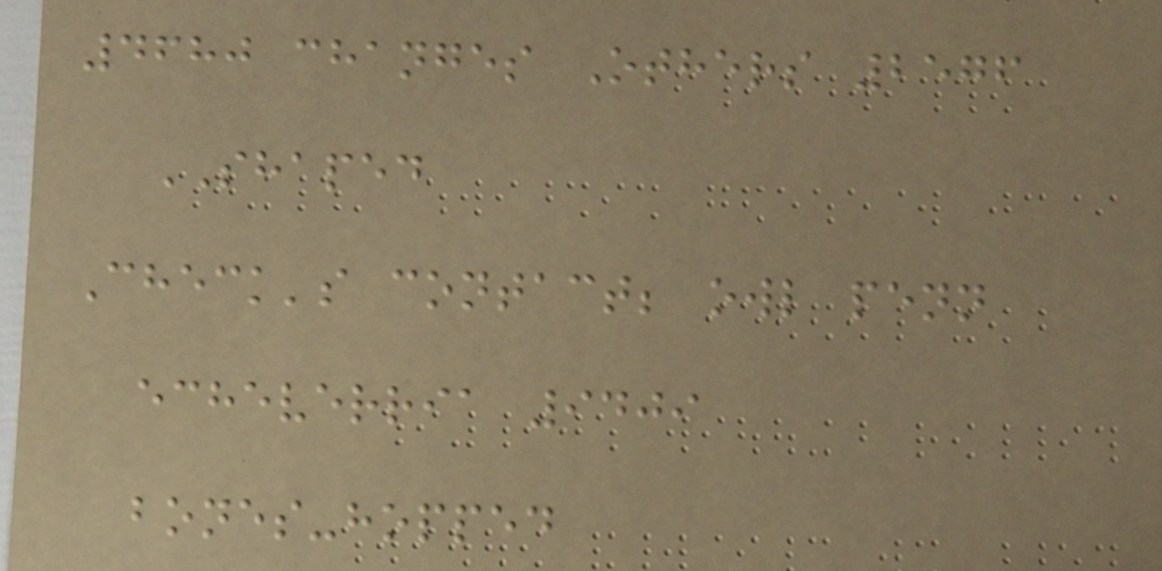4680 changes Others 2576
SHAPED
Check's contact; owl penn
echeverria 9409
bones-hopped
